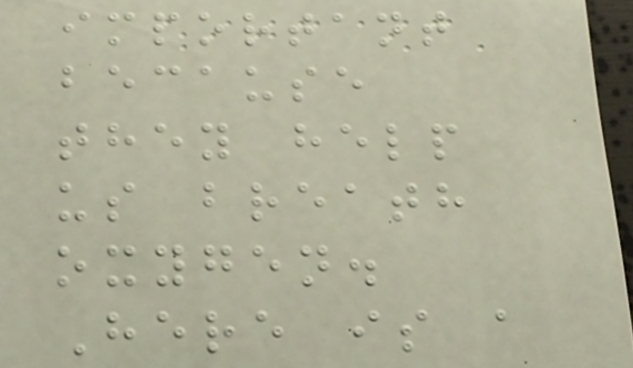important
because
they help
us breath
oxygen.
Here is a
